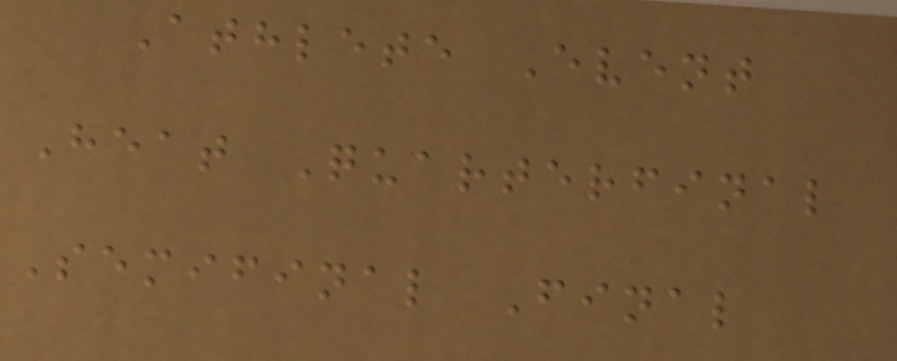Athlete Event
Heat Quarterfinal
Semifinal Final
